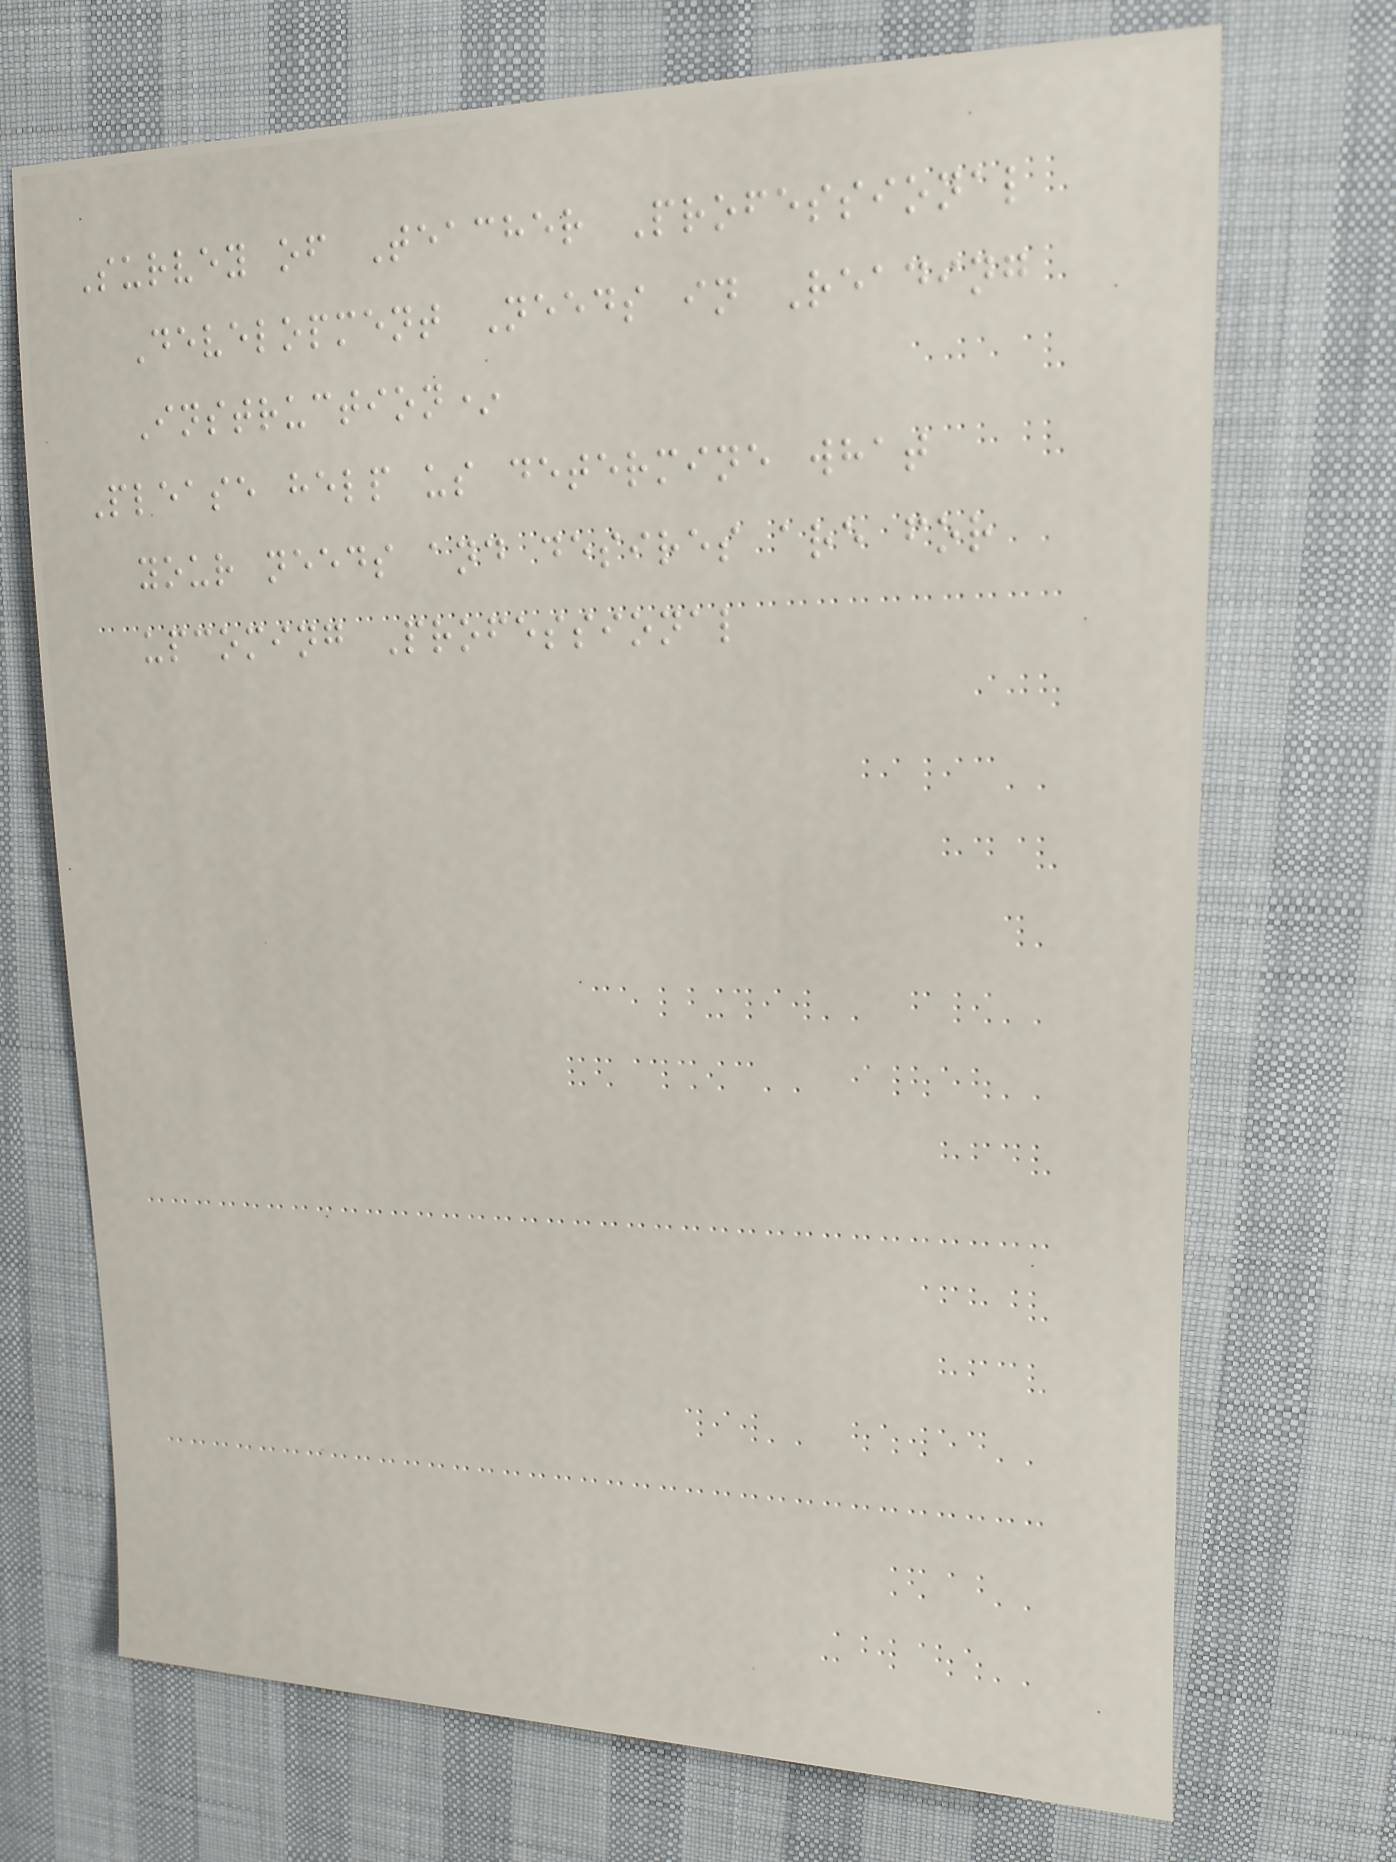Survey of Teacher Professional
Development Needs in Reading
Instruction*
Please help us determine what
your needs and desires are for
upcoming Professional
